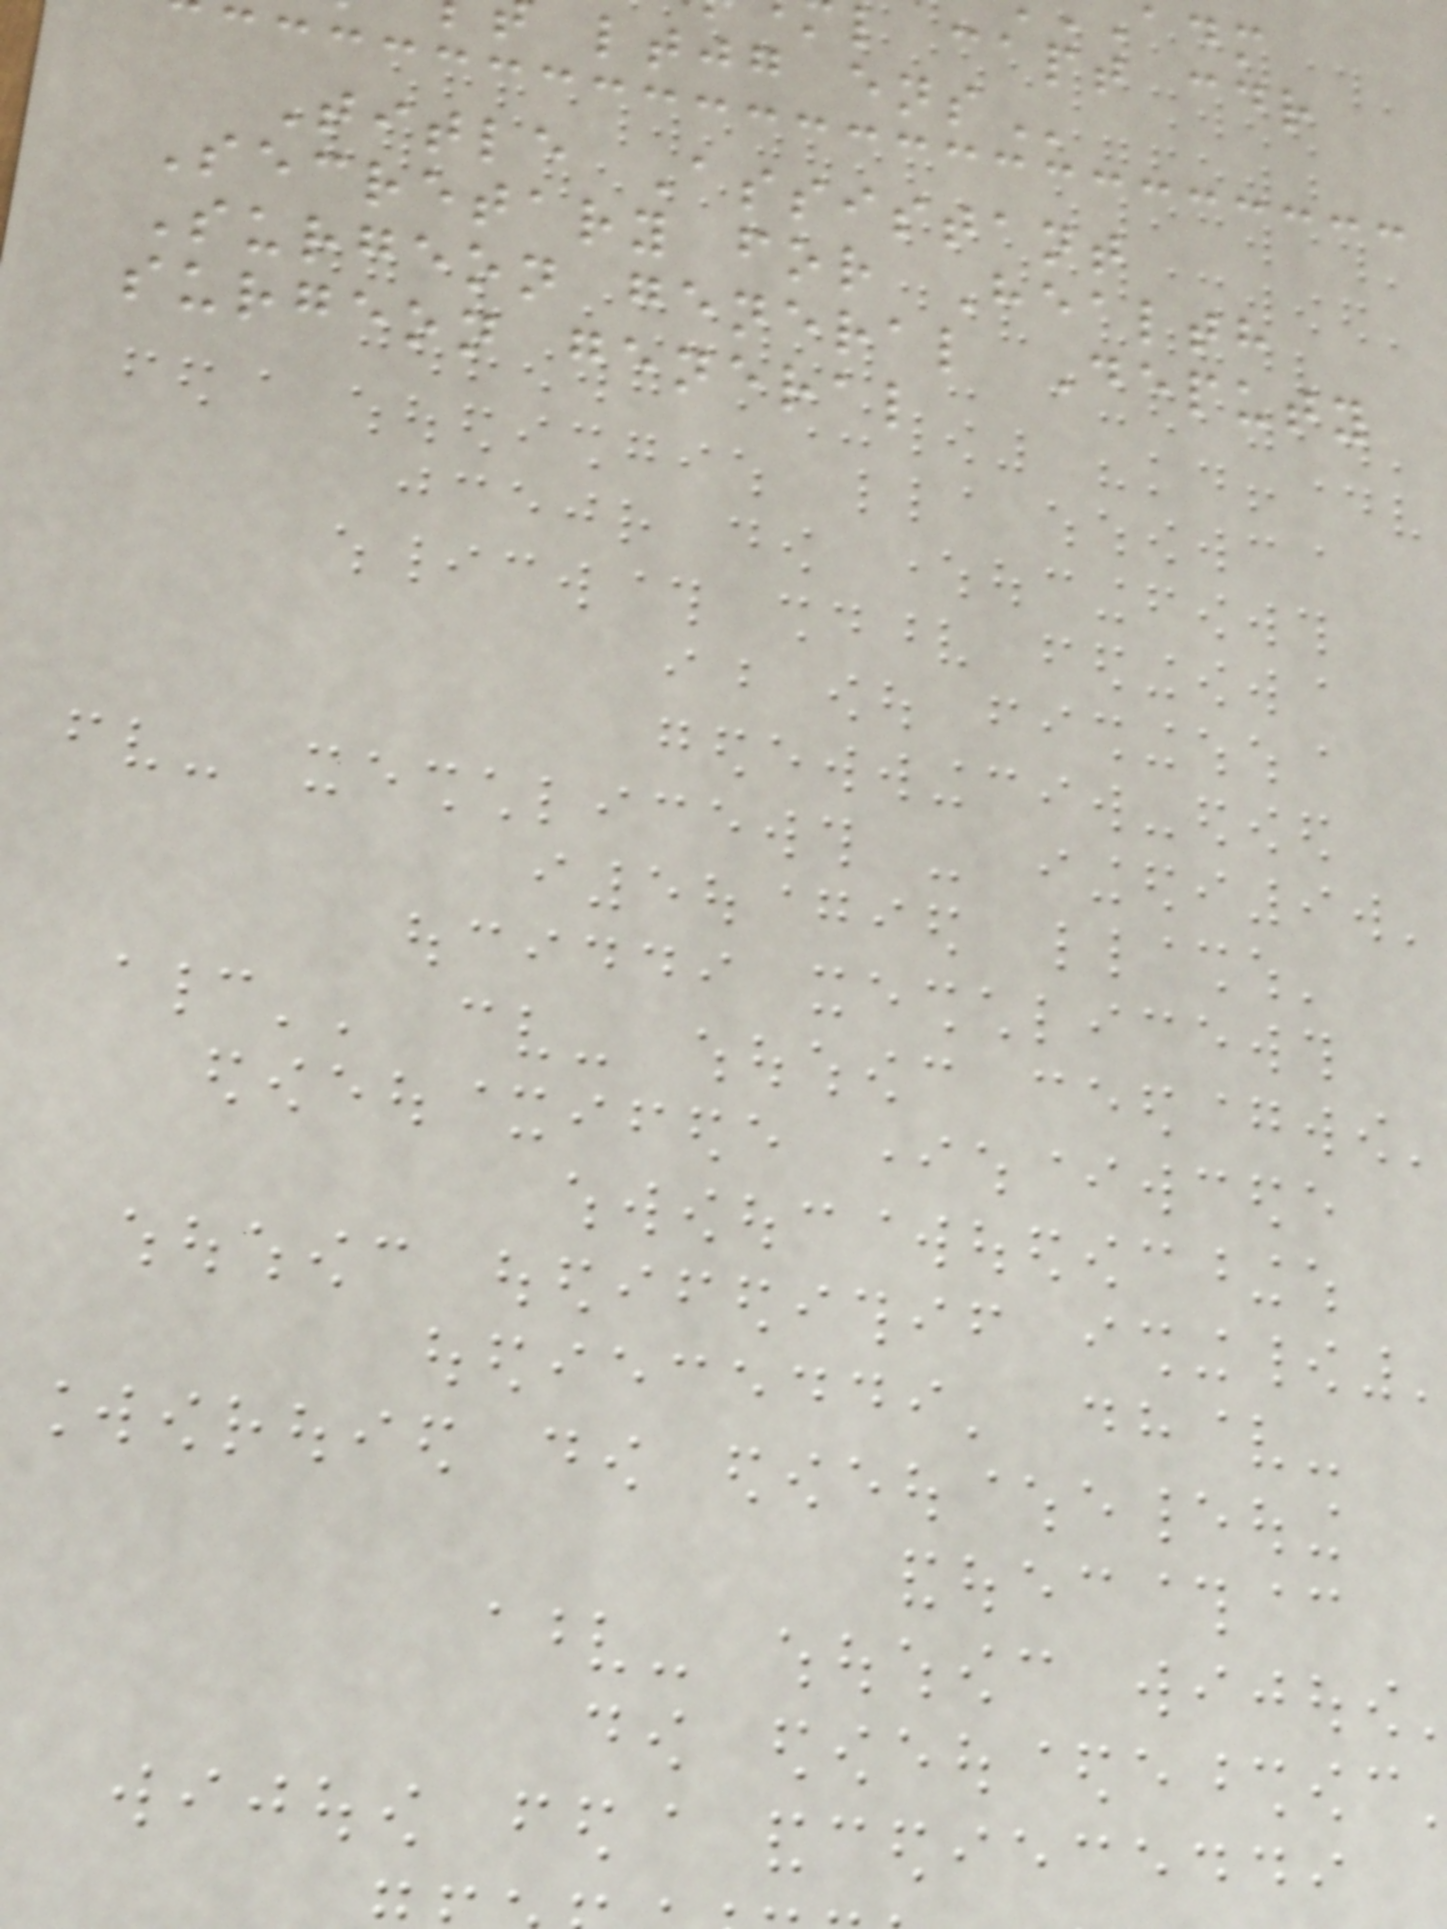l capt cdr
Title Assistant
Secretary for Health
Surgeon general Deputy
surgeon general
